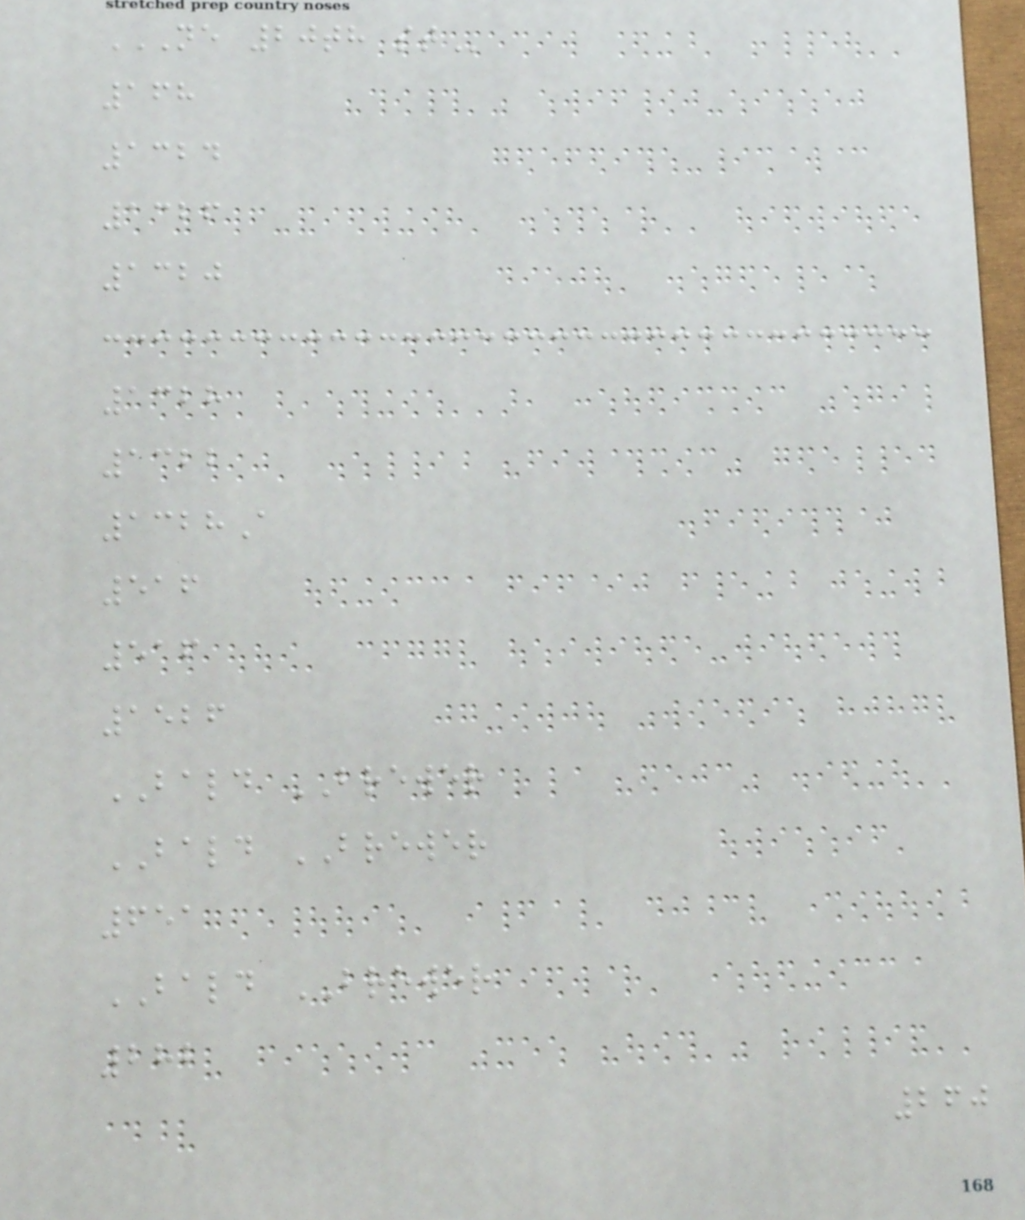NE 20TH ST
168
1324
1326
1320
1328
1322
1328A
516
516
1526
BALD BREWER
BALD BREWER
651
BALD BREWER
282
260
